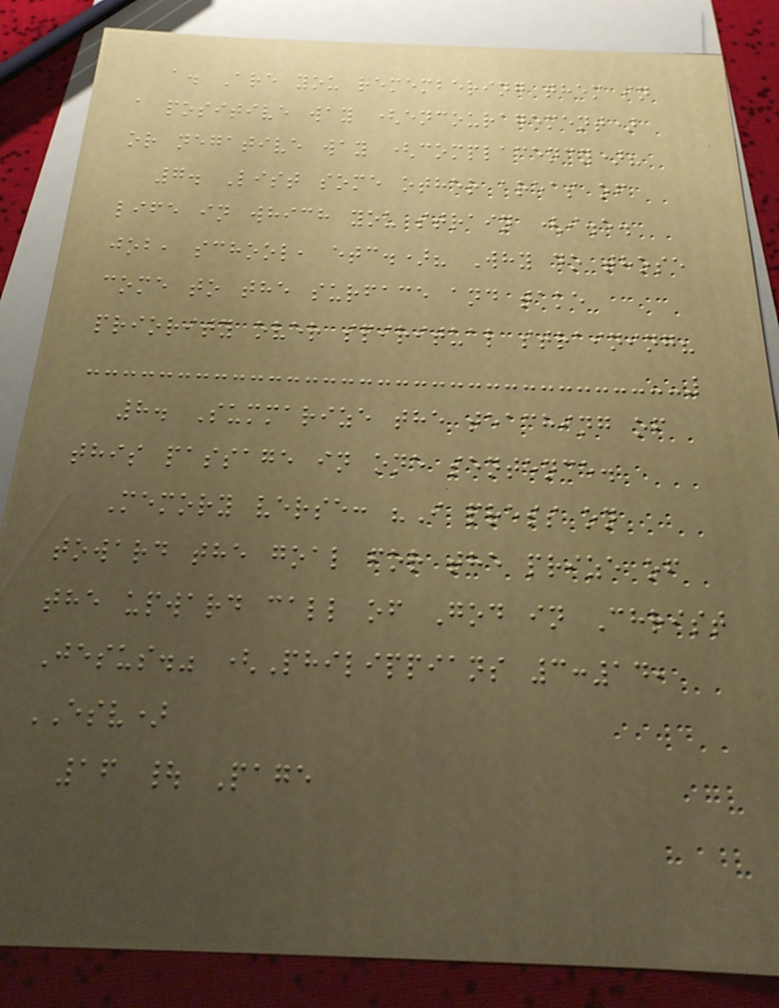a. Are you remembering them in
a positive way (encouragement)
or negative way (complacency)?
7. List some other areas of
life in which you strain (i.e.
job, school, etc.)? Why do those
come to the surface and take
priority over spiritual straining?
8. Summarize the teaching of
this passage in one sentence.
Memory verse: "I press on
toward the goal for the prize of
the upward call of God in Christ
Jesus." (Philippians 3:14,
ESV)
16 | Page
